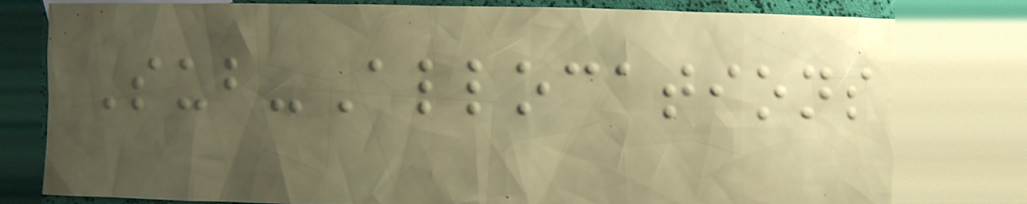Sub-Allocations
